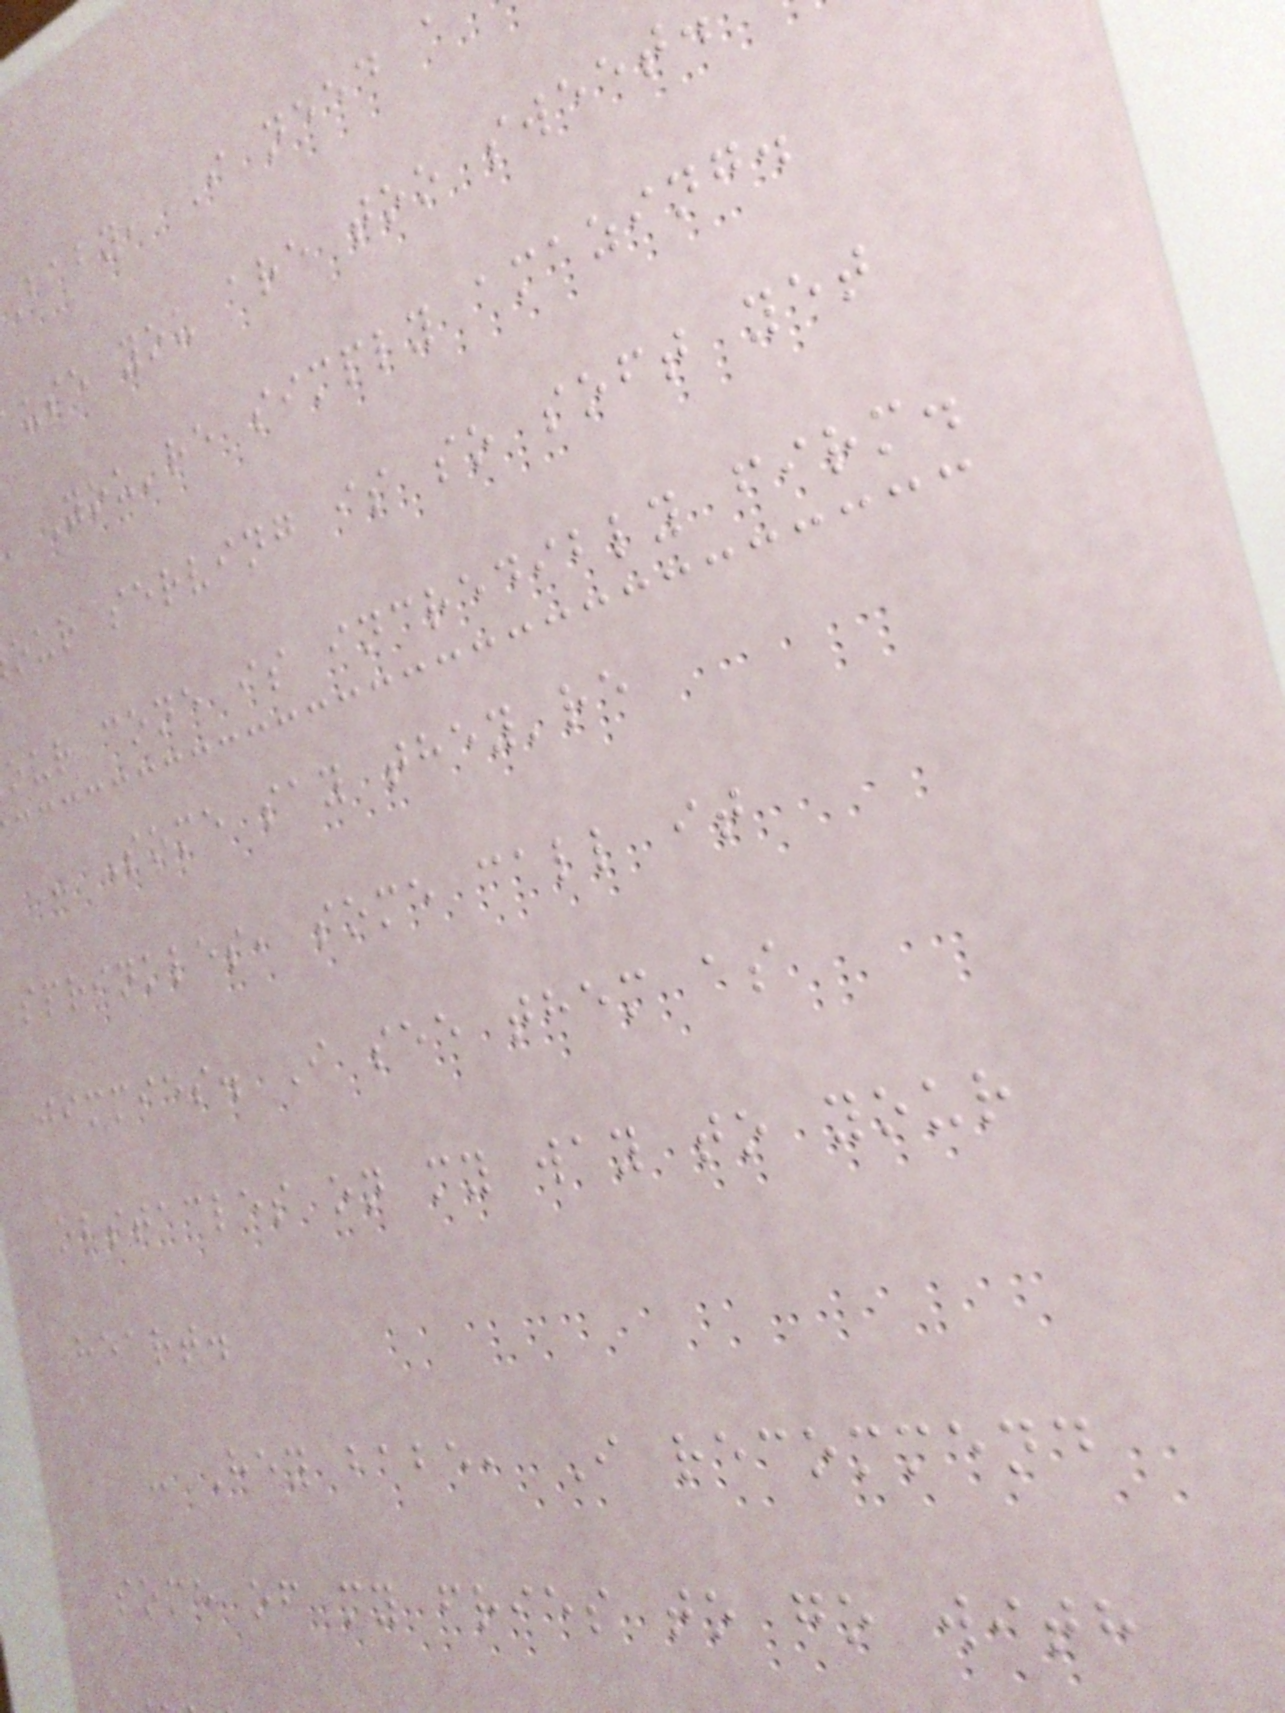Baby, I need a
use you are too sweet
You're simply amazing.
our serving is so soft yet
our cone is incredibly firm.
- Some say they're
sprinkles, some call it
jimmies. I see them as
obstacles on my way to your
heart.
- Hey babe, I recommend
some of my fries to go with
